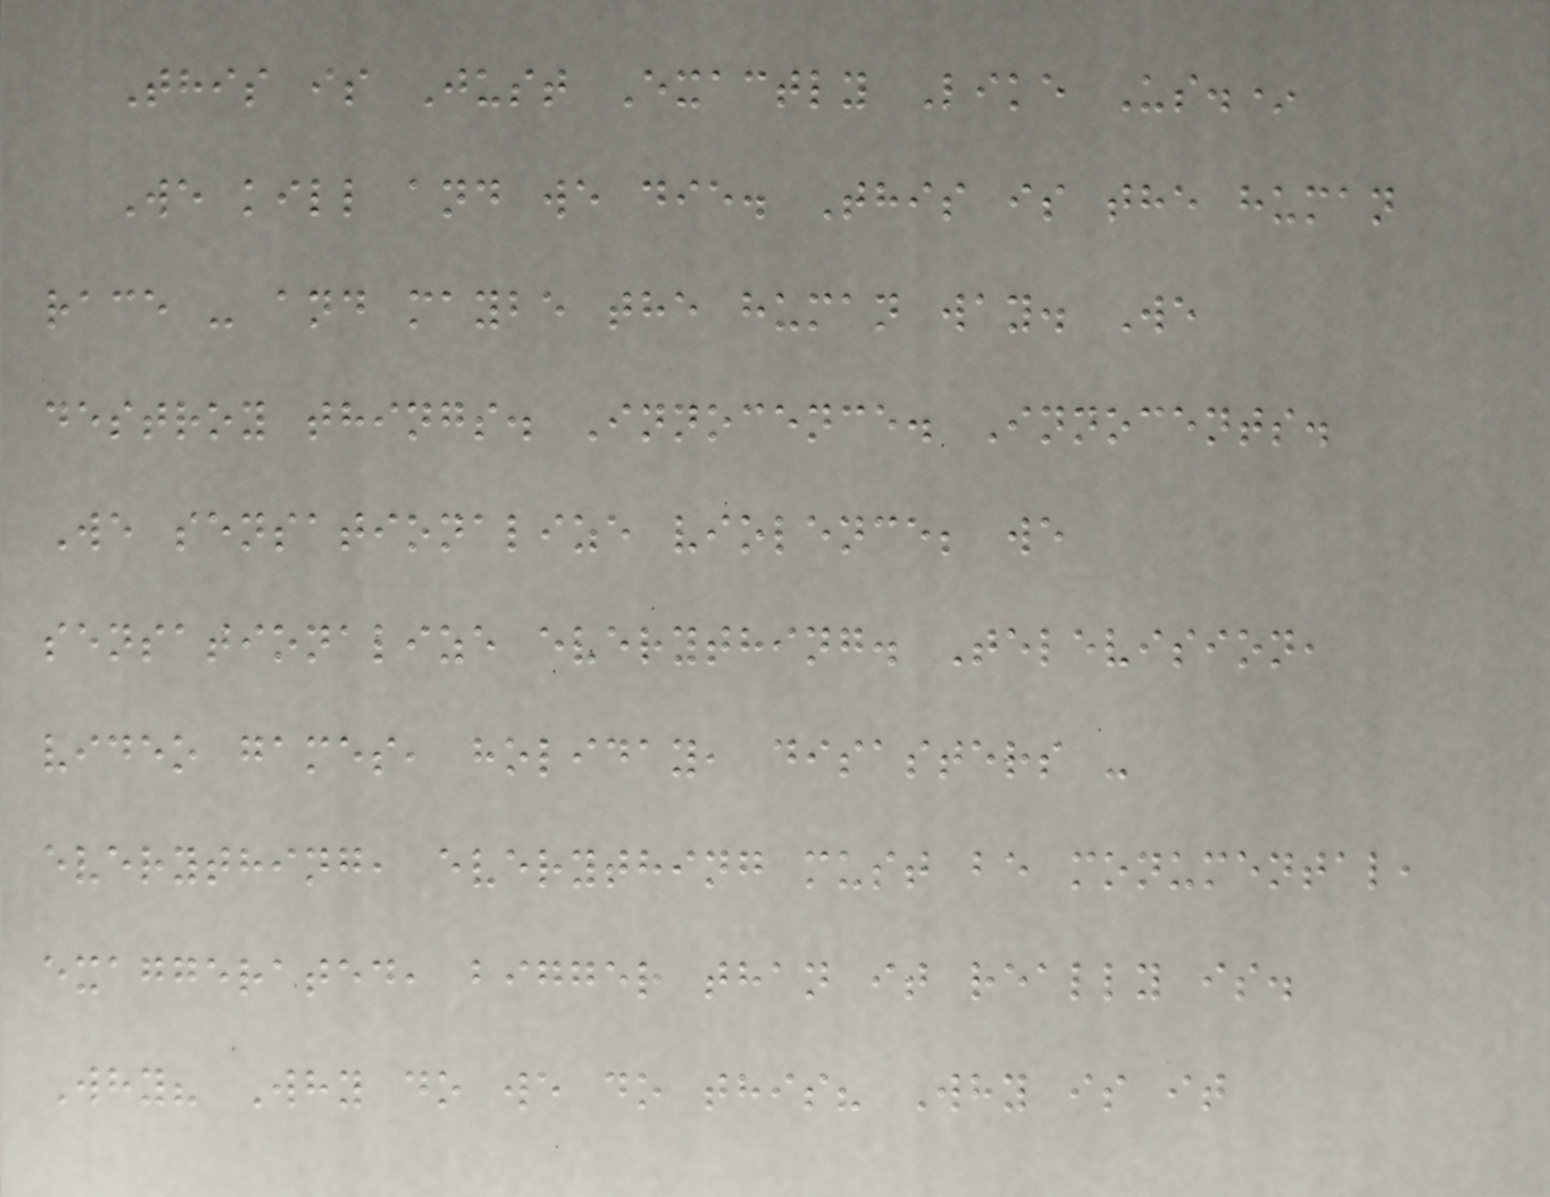This is Just Exactly Like Us.*
We kill and we die. This is the human
race - and maybe the human way. We
destroy things. Innocence. Innocents.
We sensationalize violence; we
sensationalize everything. Television,
video games, holiday, disasters -
everything, everything must be monumental,
exaggerated, bigger than it really is.
Why? Why do we do this? Why is it
